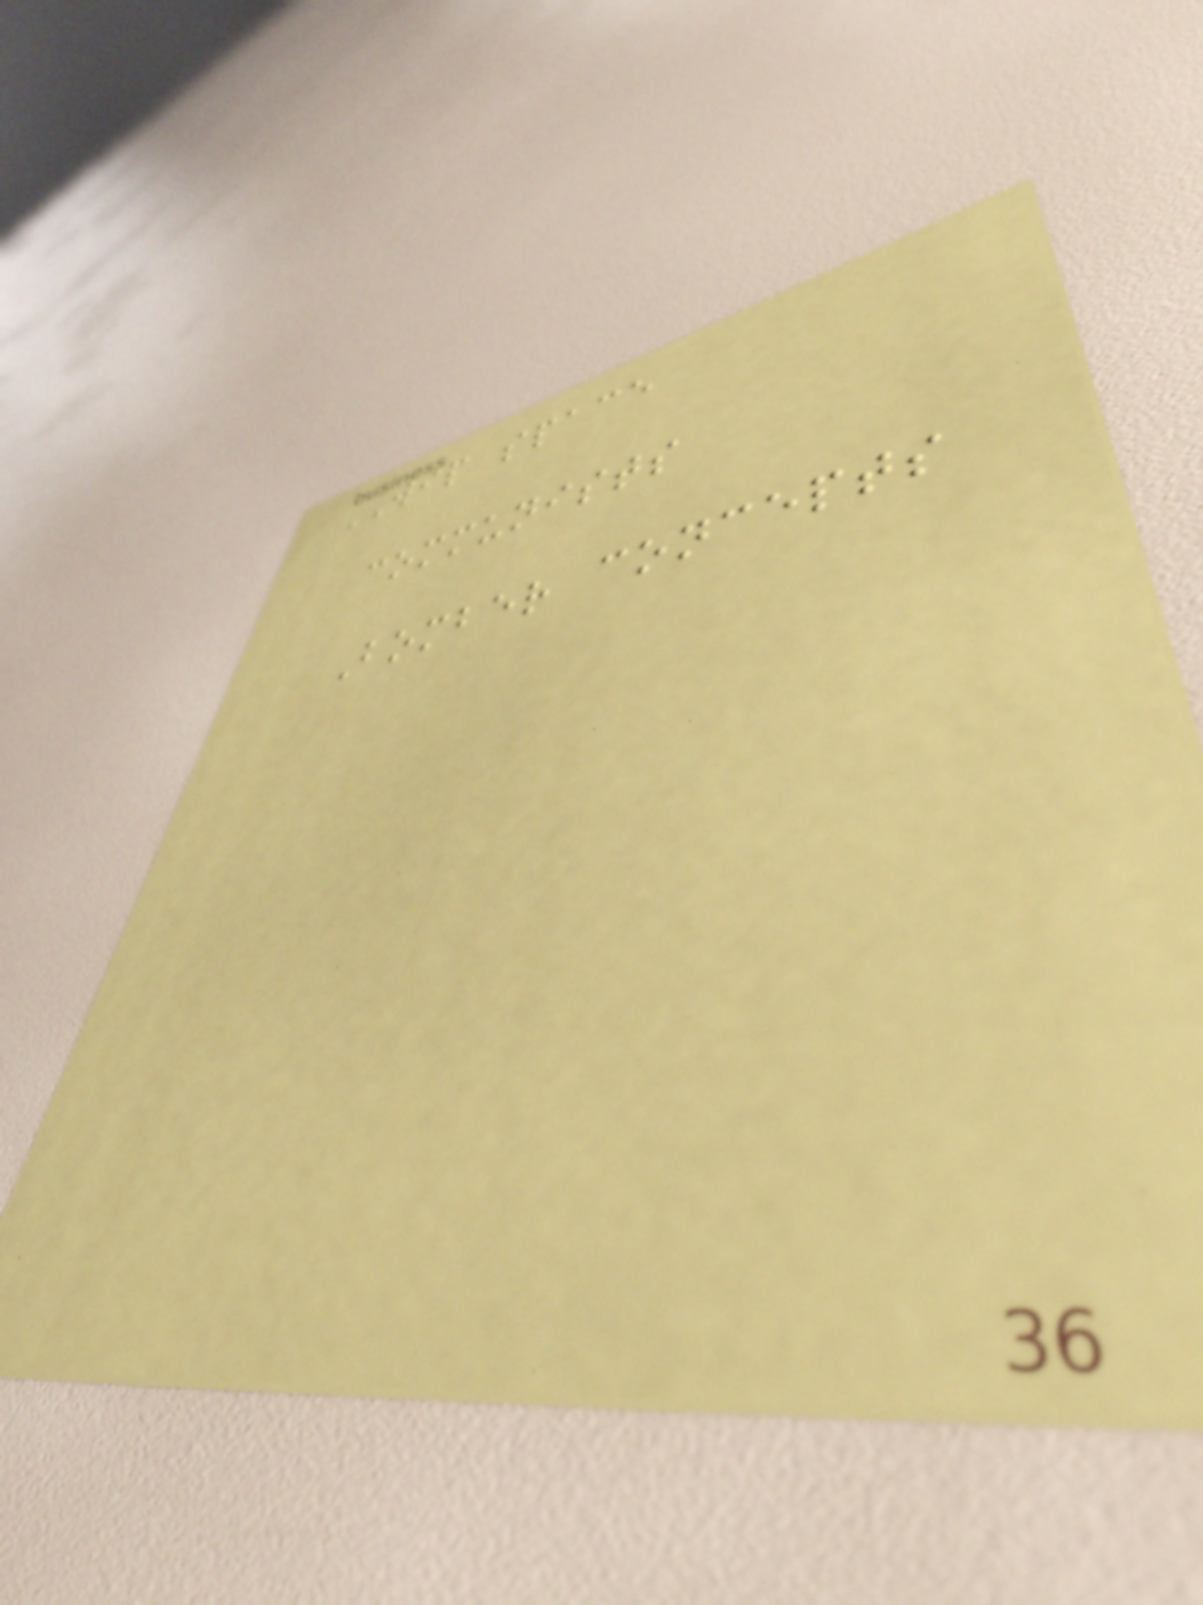WIP space
communists
Bomber concepts
